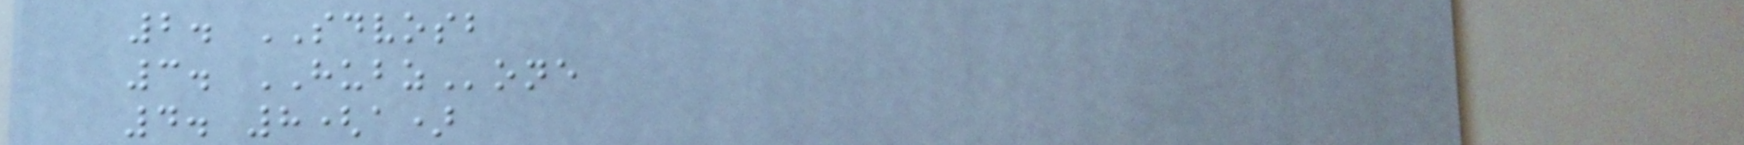2. SDVOSB
3. HUBZone
4. 8(a)
